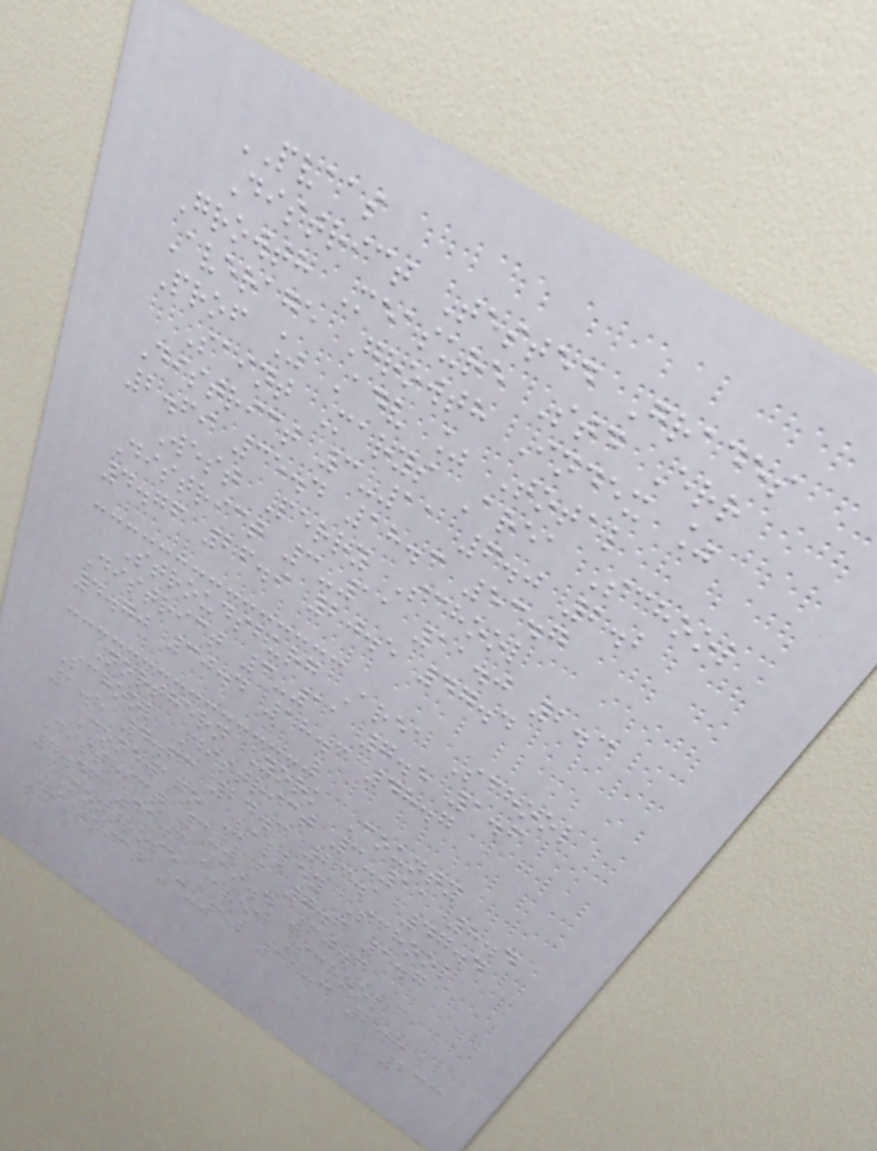PVAAS
District Tested Grades
Growth Measure Std Err
Average Growth Index %
Prof % Adv % Total
Saint Marys Area School
District 3-11 6.0 2.2
2.69 35.4 18.3 53.7
West Perry School
District 3-11 11.0 2.3
4.76 26.9 20.5 47.4
Stroudsburg Area School
District 3-11 7.5 1.6
4.70 30.4 18.3 48.7
Northern York County
School District 3-11 8.4
1.8 4.63 24.3 23.1 47.4
Conewago Valley School
District 3-12 7.6 1.7
4.46 41.3 19.4 60.6
Montrose Area School
District 3-10 12.3 2.8
233
